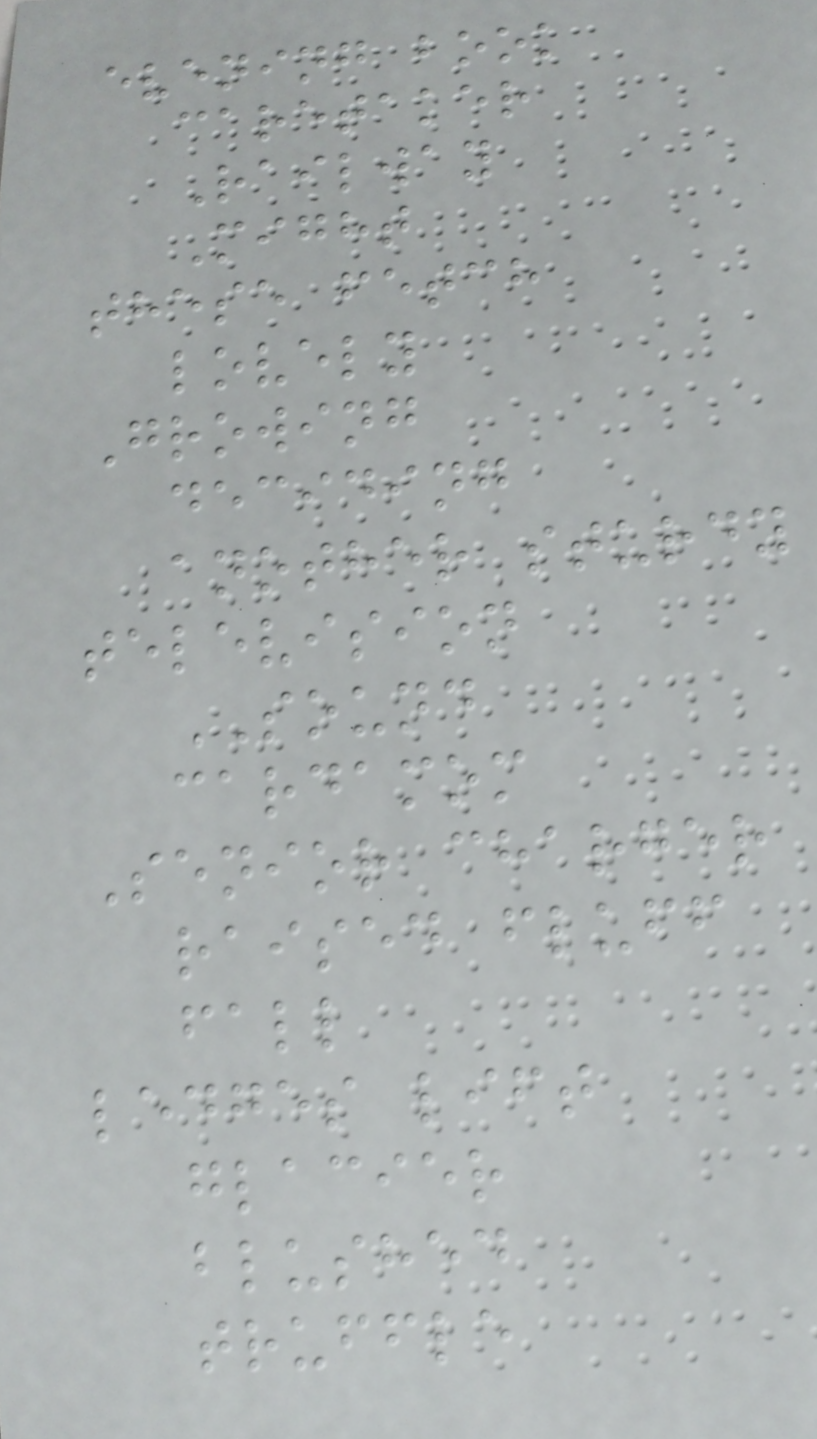evening book
caretaker
Railway
Might
these fetch
lovely
Growing
deciding
another sturdy
television
SOUND
cardamom
Senior charger
raised fluff
fall
ledges lift
glacier
blushed
truffle
